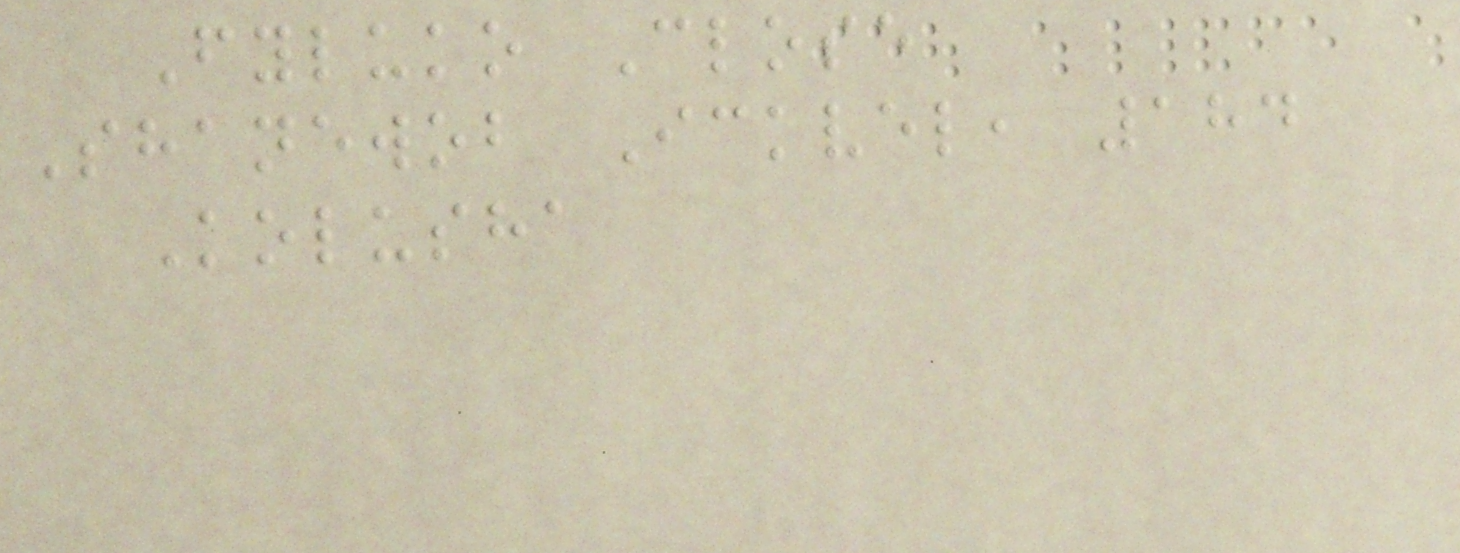Fyluko Close
Shanewob Ickvel, 184
Kolusha
